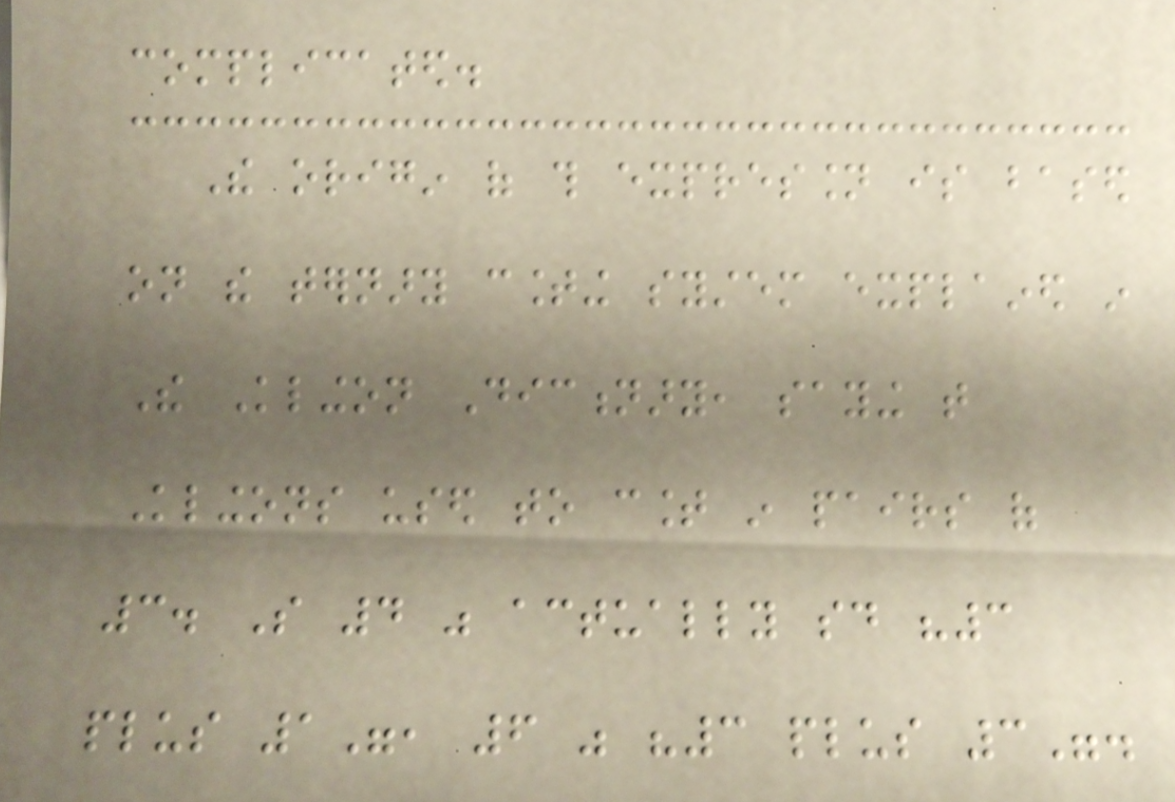complicated.
The origin of this expression is based
on the ternary counting system explained in
The Klingon Dictionary, saying that
Klingons used to count in pairs of
3. So 4 was actually said "3
plus 1", 6 was "3 plus 3".
